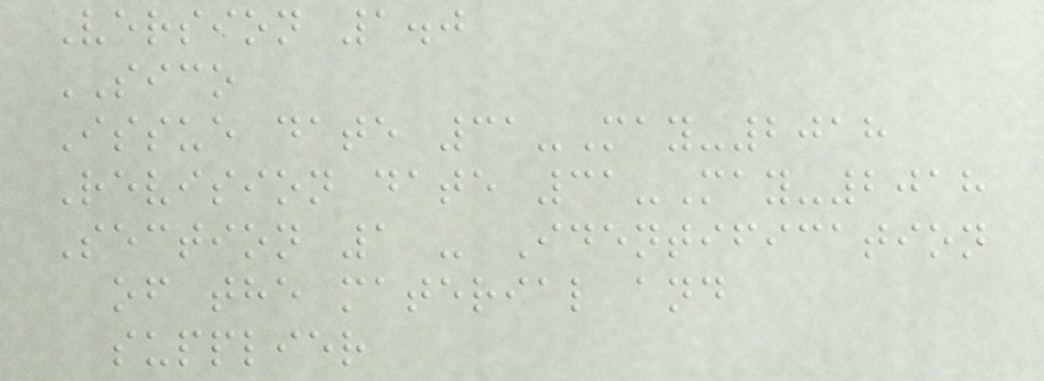Version 1.0
SICO
Issue date 31-May-2018
Revision date 31-May-2018
Section 1 - Identification
of the material and
supplier
